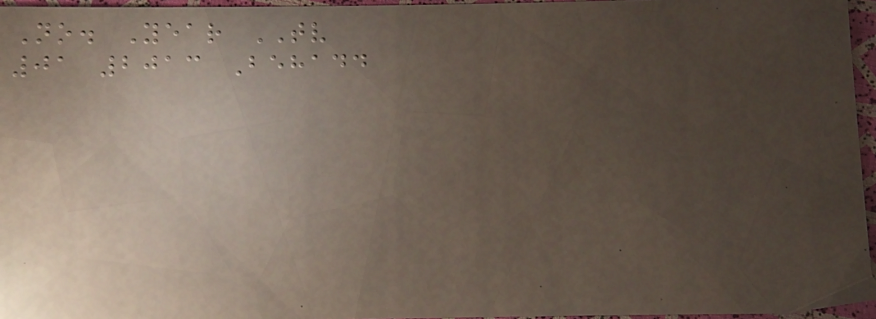No. Year TV
01 2013 Behadd
